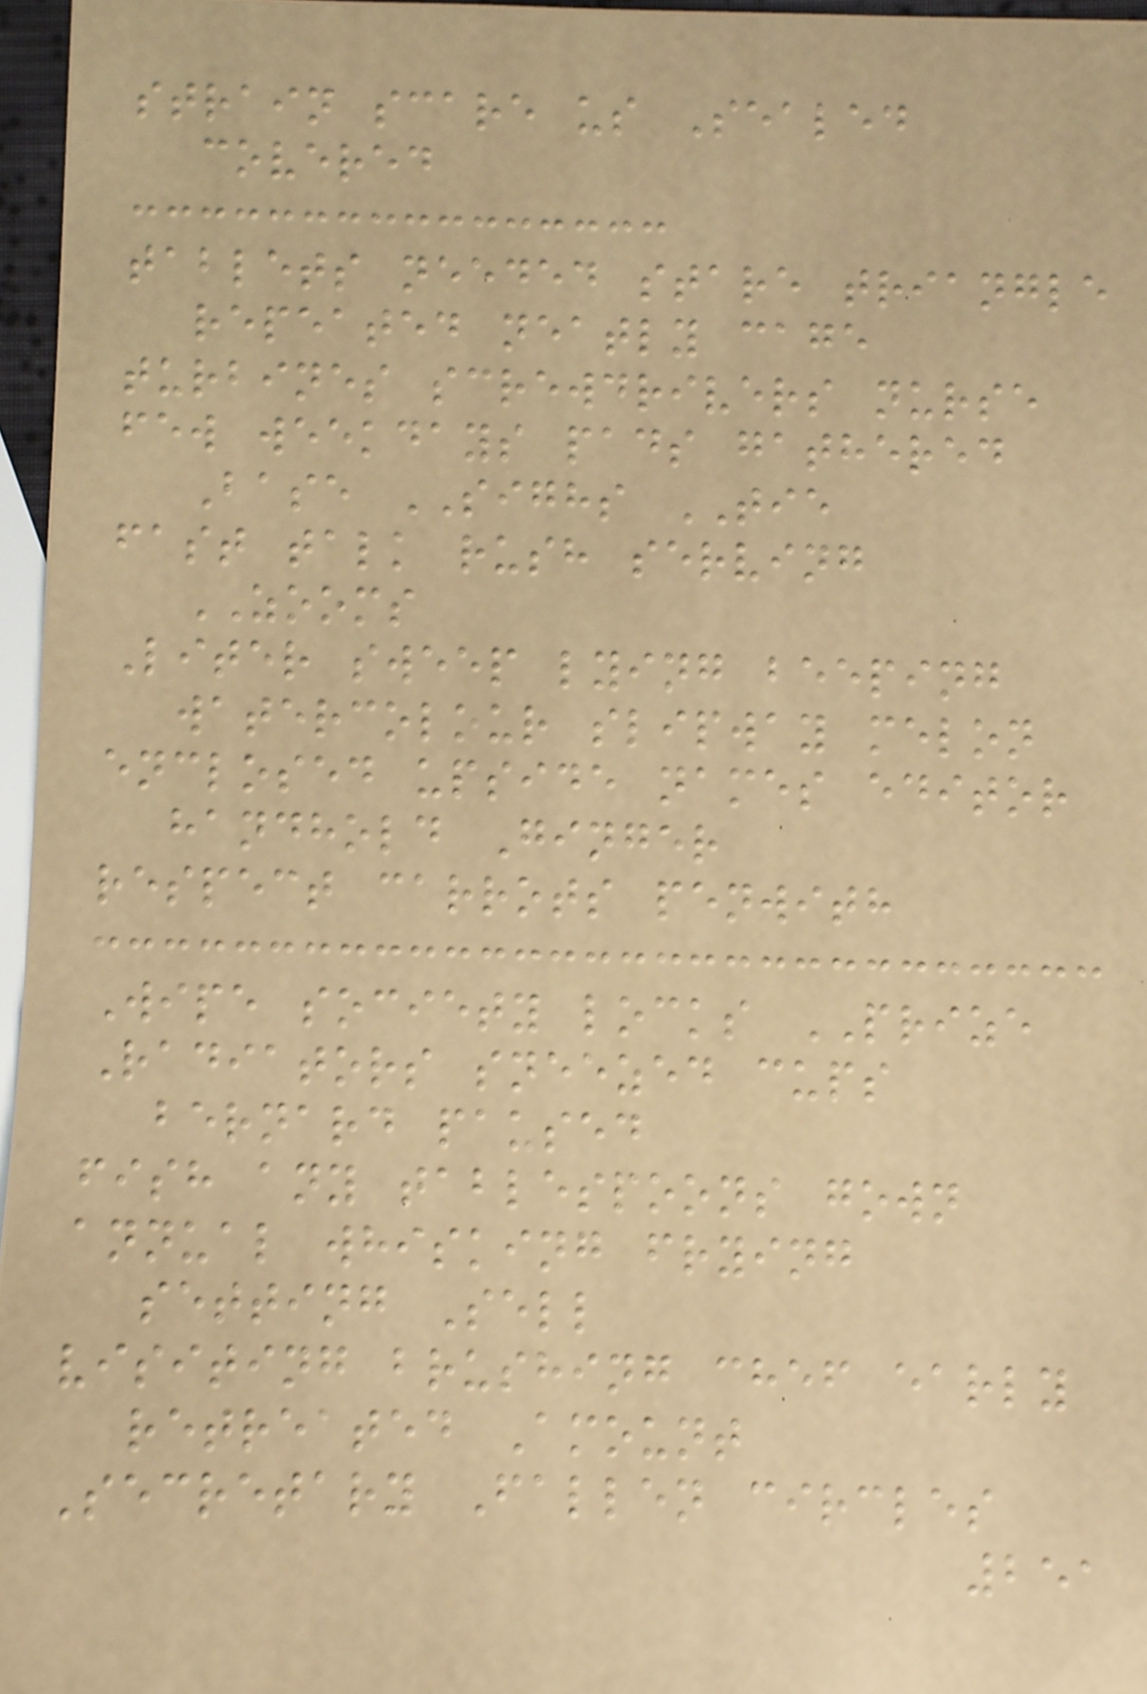strain scare us Sealed
covered
tablets needed stare triangle
repeated neatly cage
turbines screwdrivers nurse
few weekdays pads gathered
Base SIGHS TIE
fast talk rush serving
ZOOMS
Liter sweep lying beeping
watercolour slipway melon
enclosed upside names editor
handhold Ginger
respect carrots penwith
Wipe society locks PRIZE
Radiators sneezed cups
bernard paused
fish any tablespoons gown
annual whisking frying
setting Sell
visiting brushing chef early
retreated Amount
Secretary Fallen circles
251
